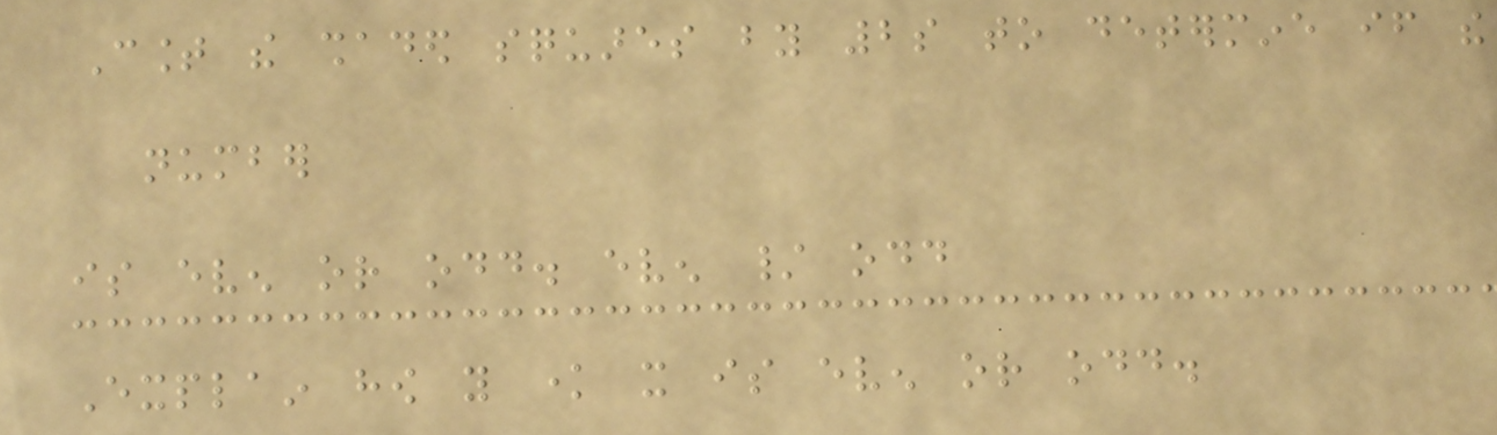Count the shaded squares by 2s to determine if the
number
is even or odd. even / odd
Explain how you know it is even or odd.
